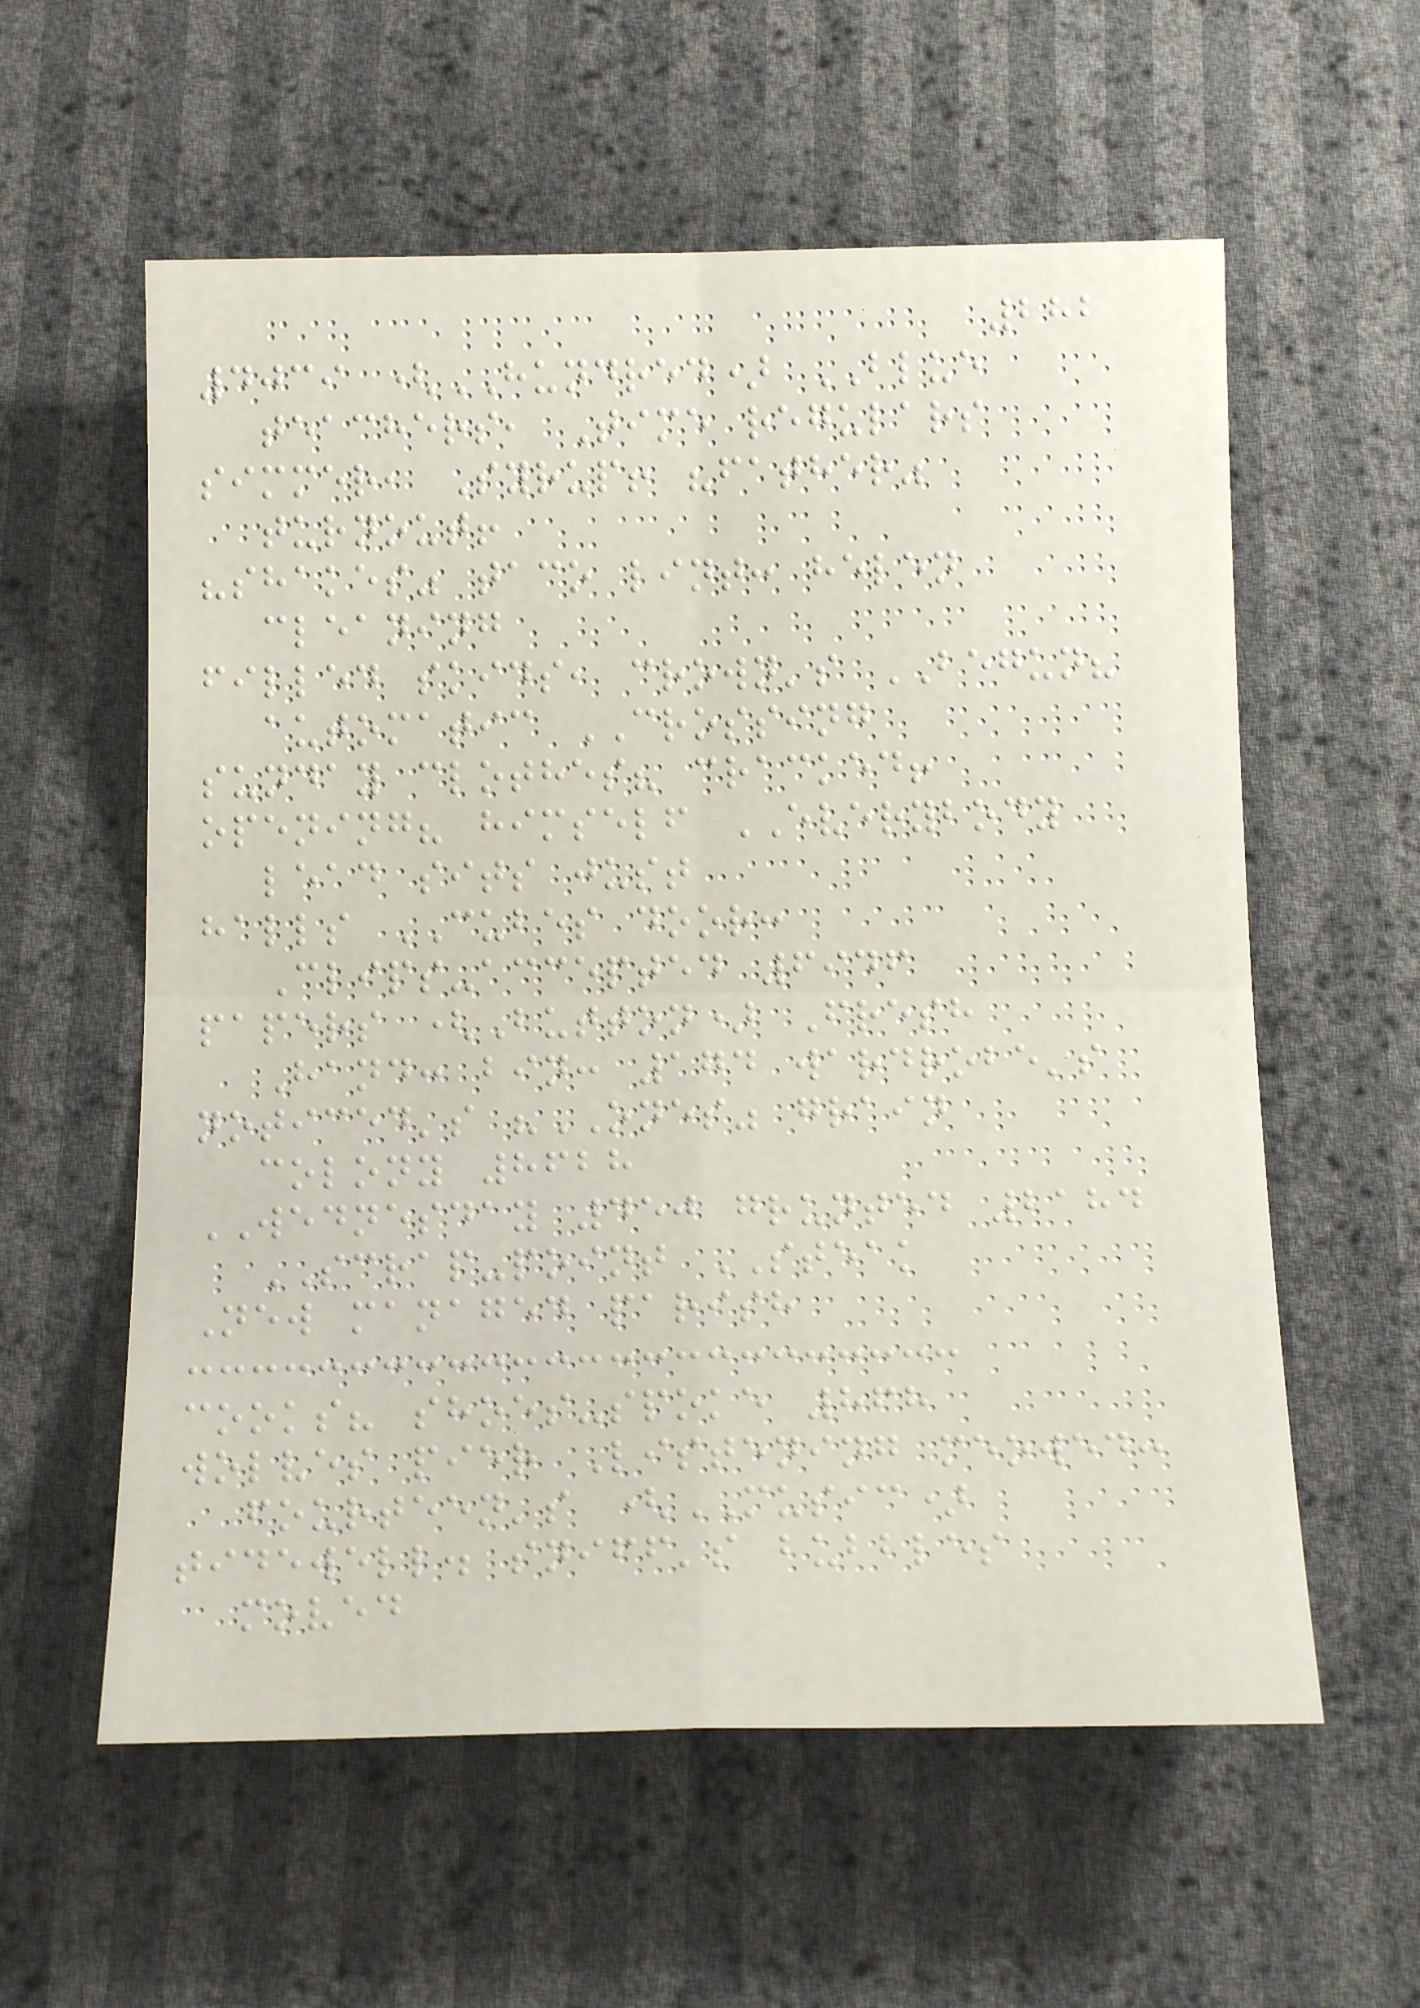282
4039 (HUNDRED) BLUE
teachers, Time regulars
simmer, Syrup! "father"
turnout!
"shakes" taco lint: helen
cleaning
filled skids, crown's BEGUN?
automatic CROSSING
sunday clothes? cracked!
opening? himself EVERYBODY
lead sits just
halls CUBES door:
Clips-accepted 6946
papers (Button) Fresh
Hand: bin: 174 wardrobe's
noticed's "ONES" grain
colony 8628
WEDNESDAY 450 grunted 2184
SCRAP-point STEAK
New managed parish
cooks? shoes-spoke 868
wolves pier Listening meowed:
fourteen's (MUSIC)
tidewell. sniff's bubbles
moved
